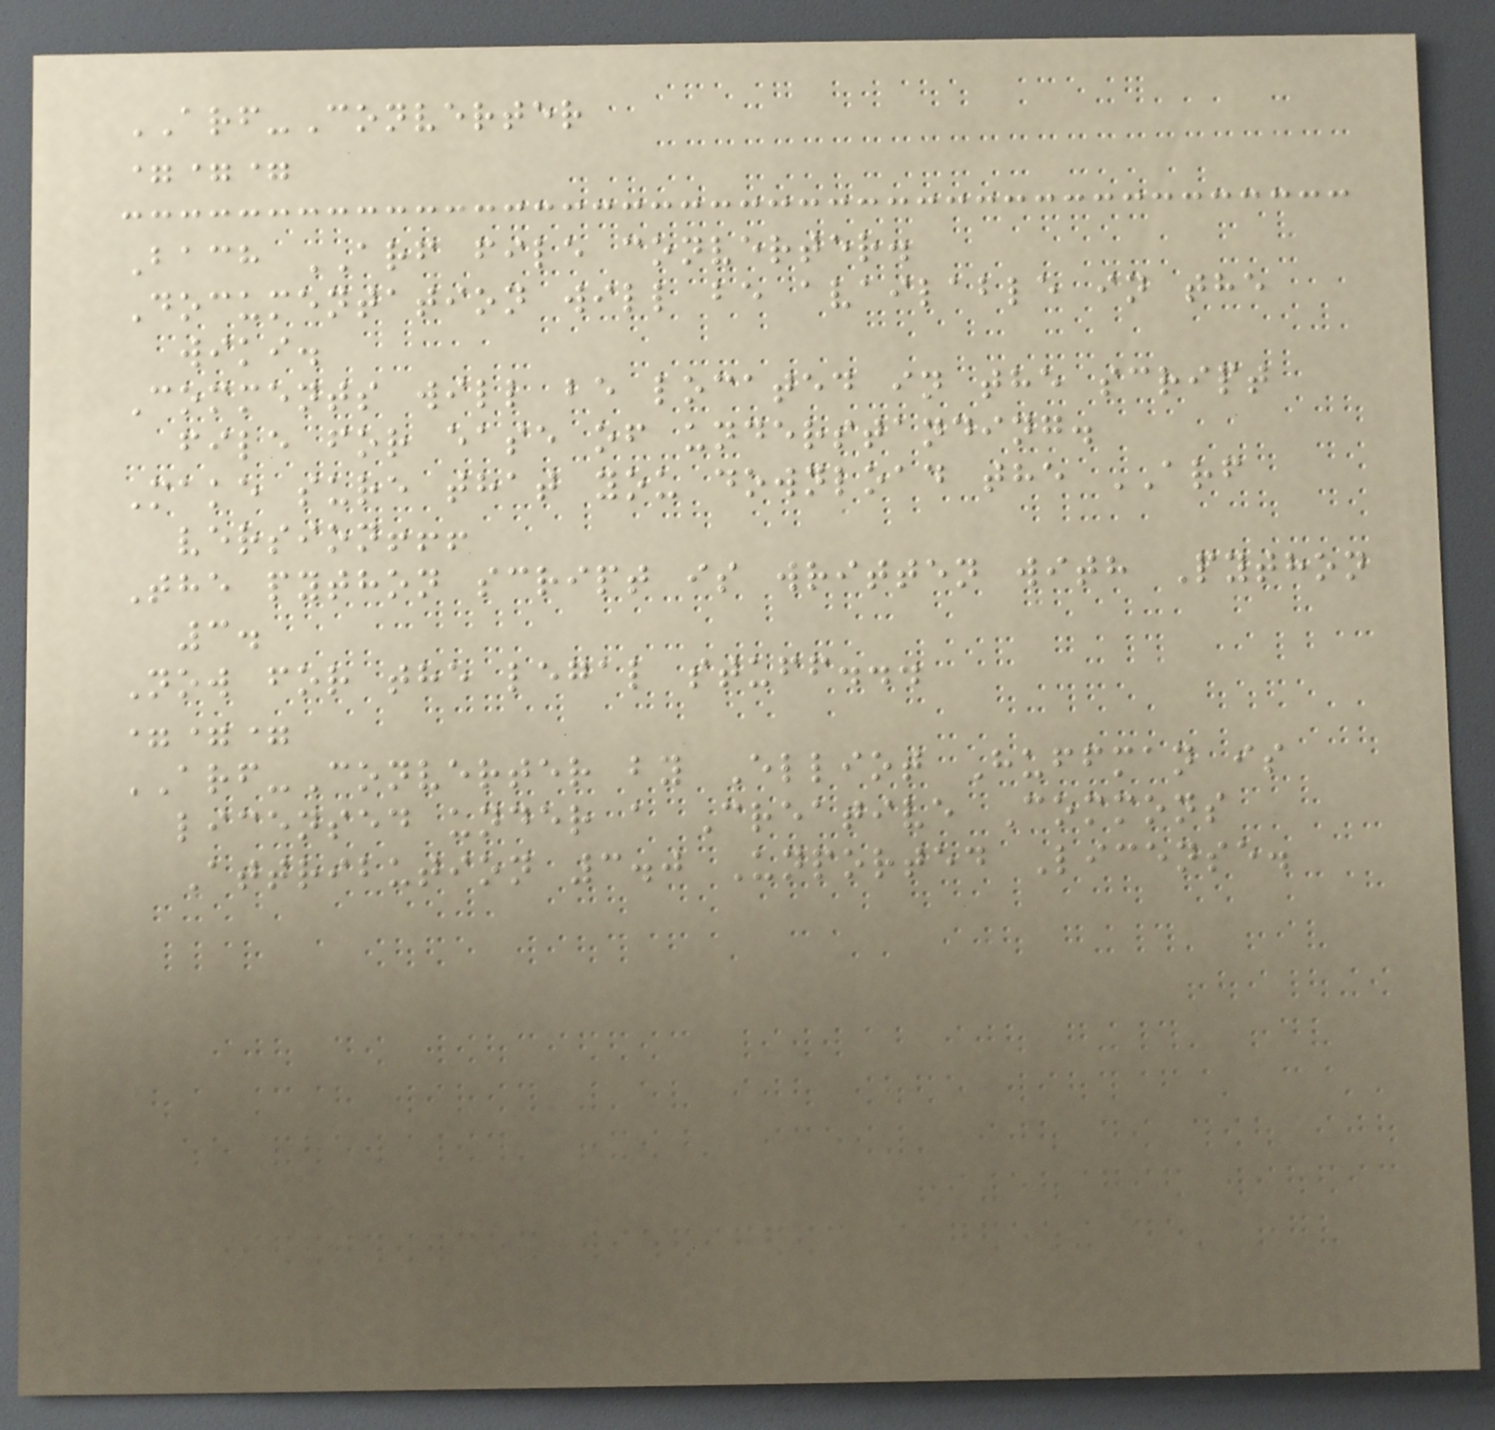ARF-Converter
===
Bach ARF file converter.
Documentation will be available in the
wiki.
Comments will be located in the script
file for ease of understanding.
Make sure that you download the ARF
version!!!
The python script is written with Python
3.
Now for the legal stuff...
===
ARF-Converter by Elliot Huffman is
licensed under a Creative Commons
Attribution 3.0 Unported License.
